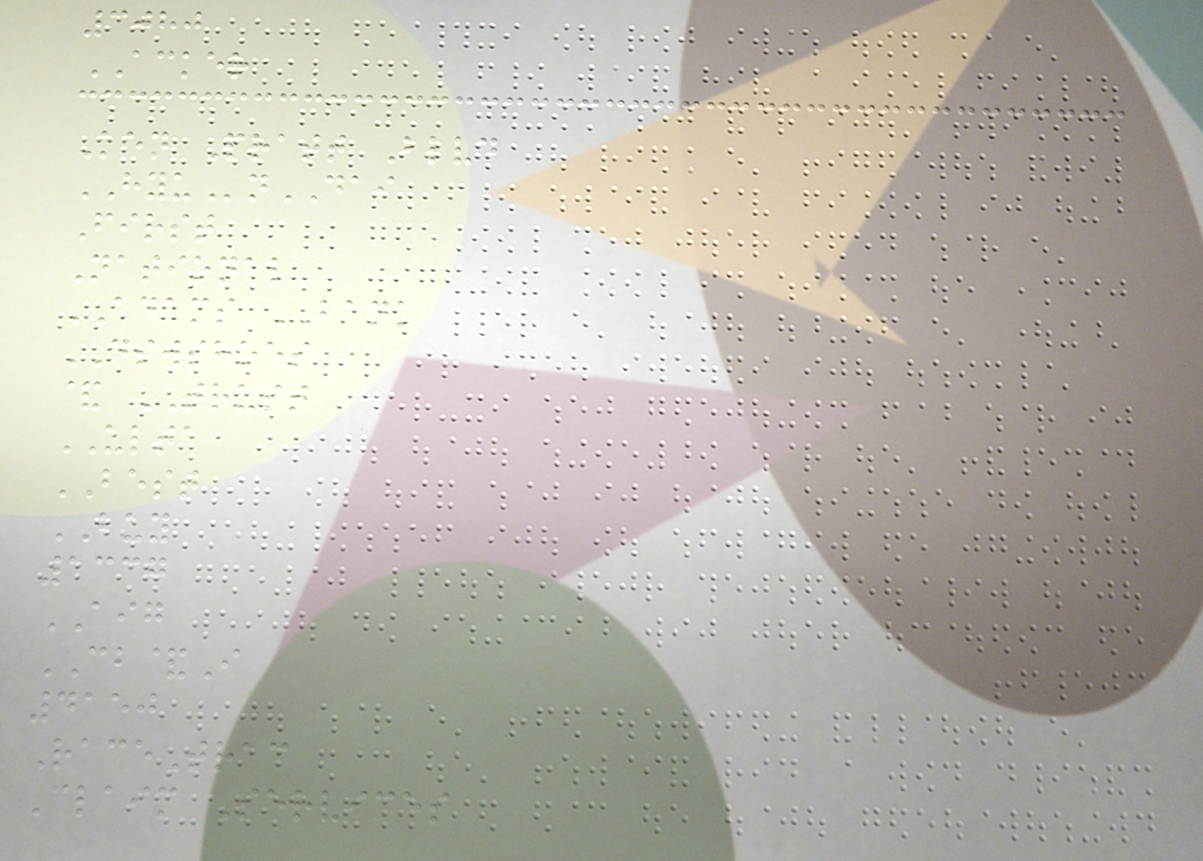3080
ACKER
Ken Pratt Blvd
HYUnDAI
First
National
ADAMS BANK
DSWSHOES
& TRUST
ULTA
BEST
BUY
1337
AIG
CB&I
4150
RaceTrac
Claim Services
